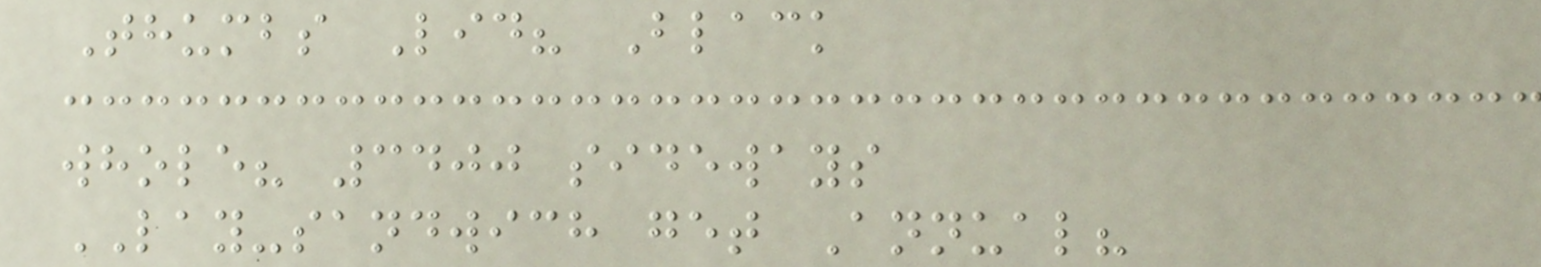Thumbs Lid? Black
whole? 3400 sideways
LAY-sandwich get Annual?
